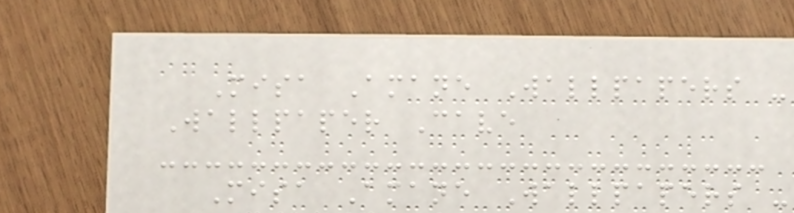Misa Amane Wallpapers -
Wallpaper Cave
Misa Amane Wallpapers -
